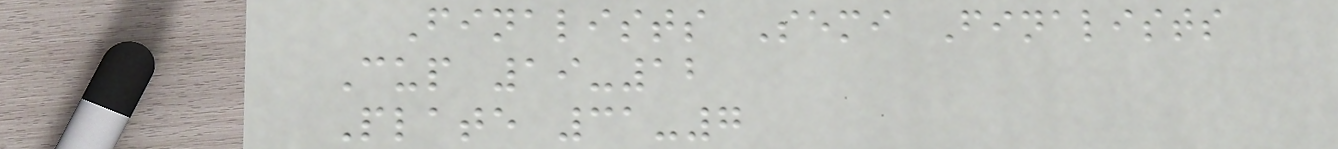Finalists Semi Finalists
Cup 19-12
Plate 31-7
